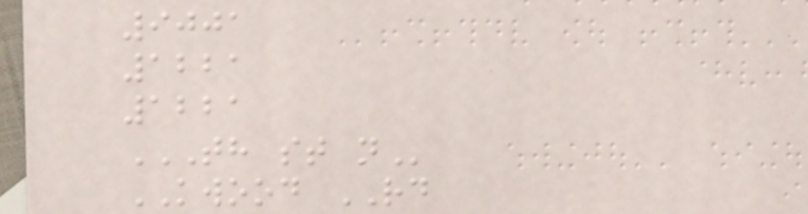9001
1221
1221
TH ST N
KWOOD RD
